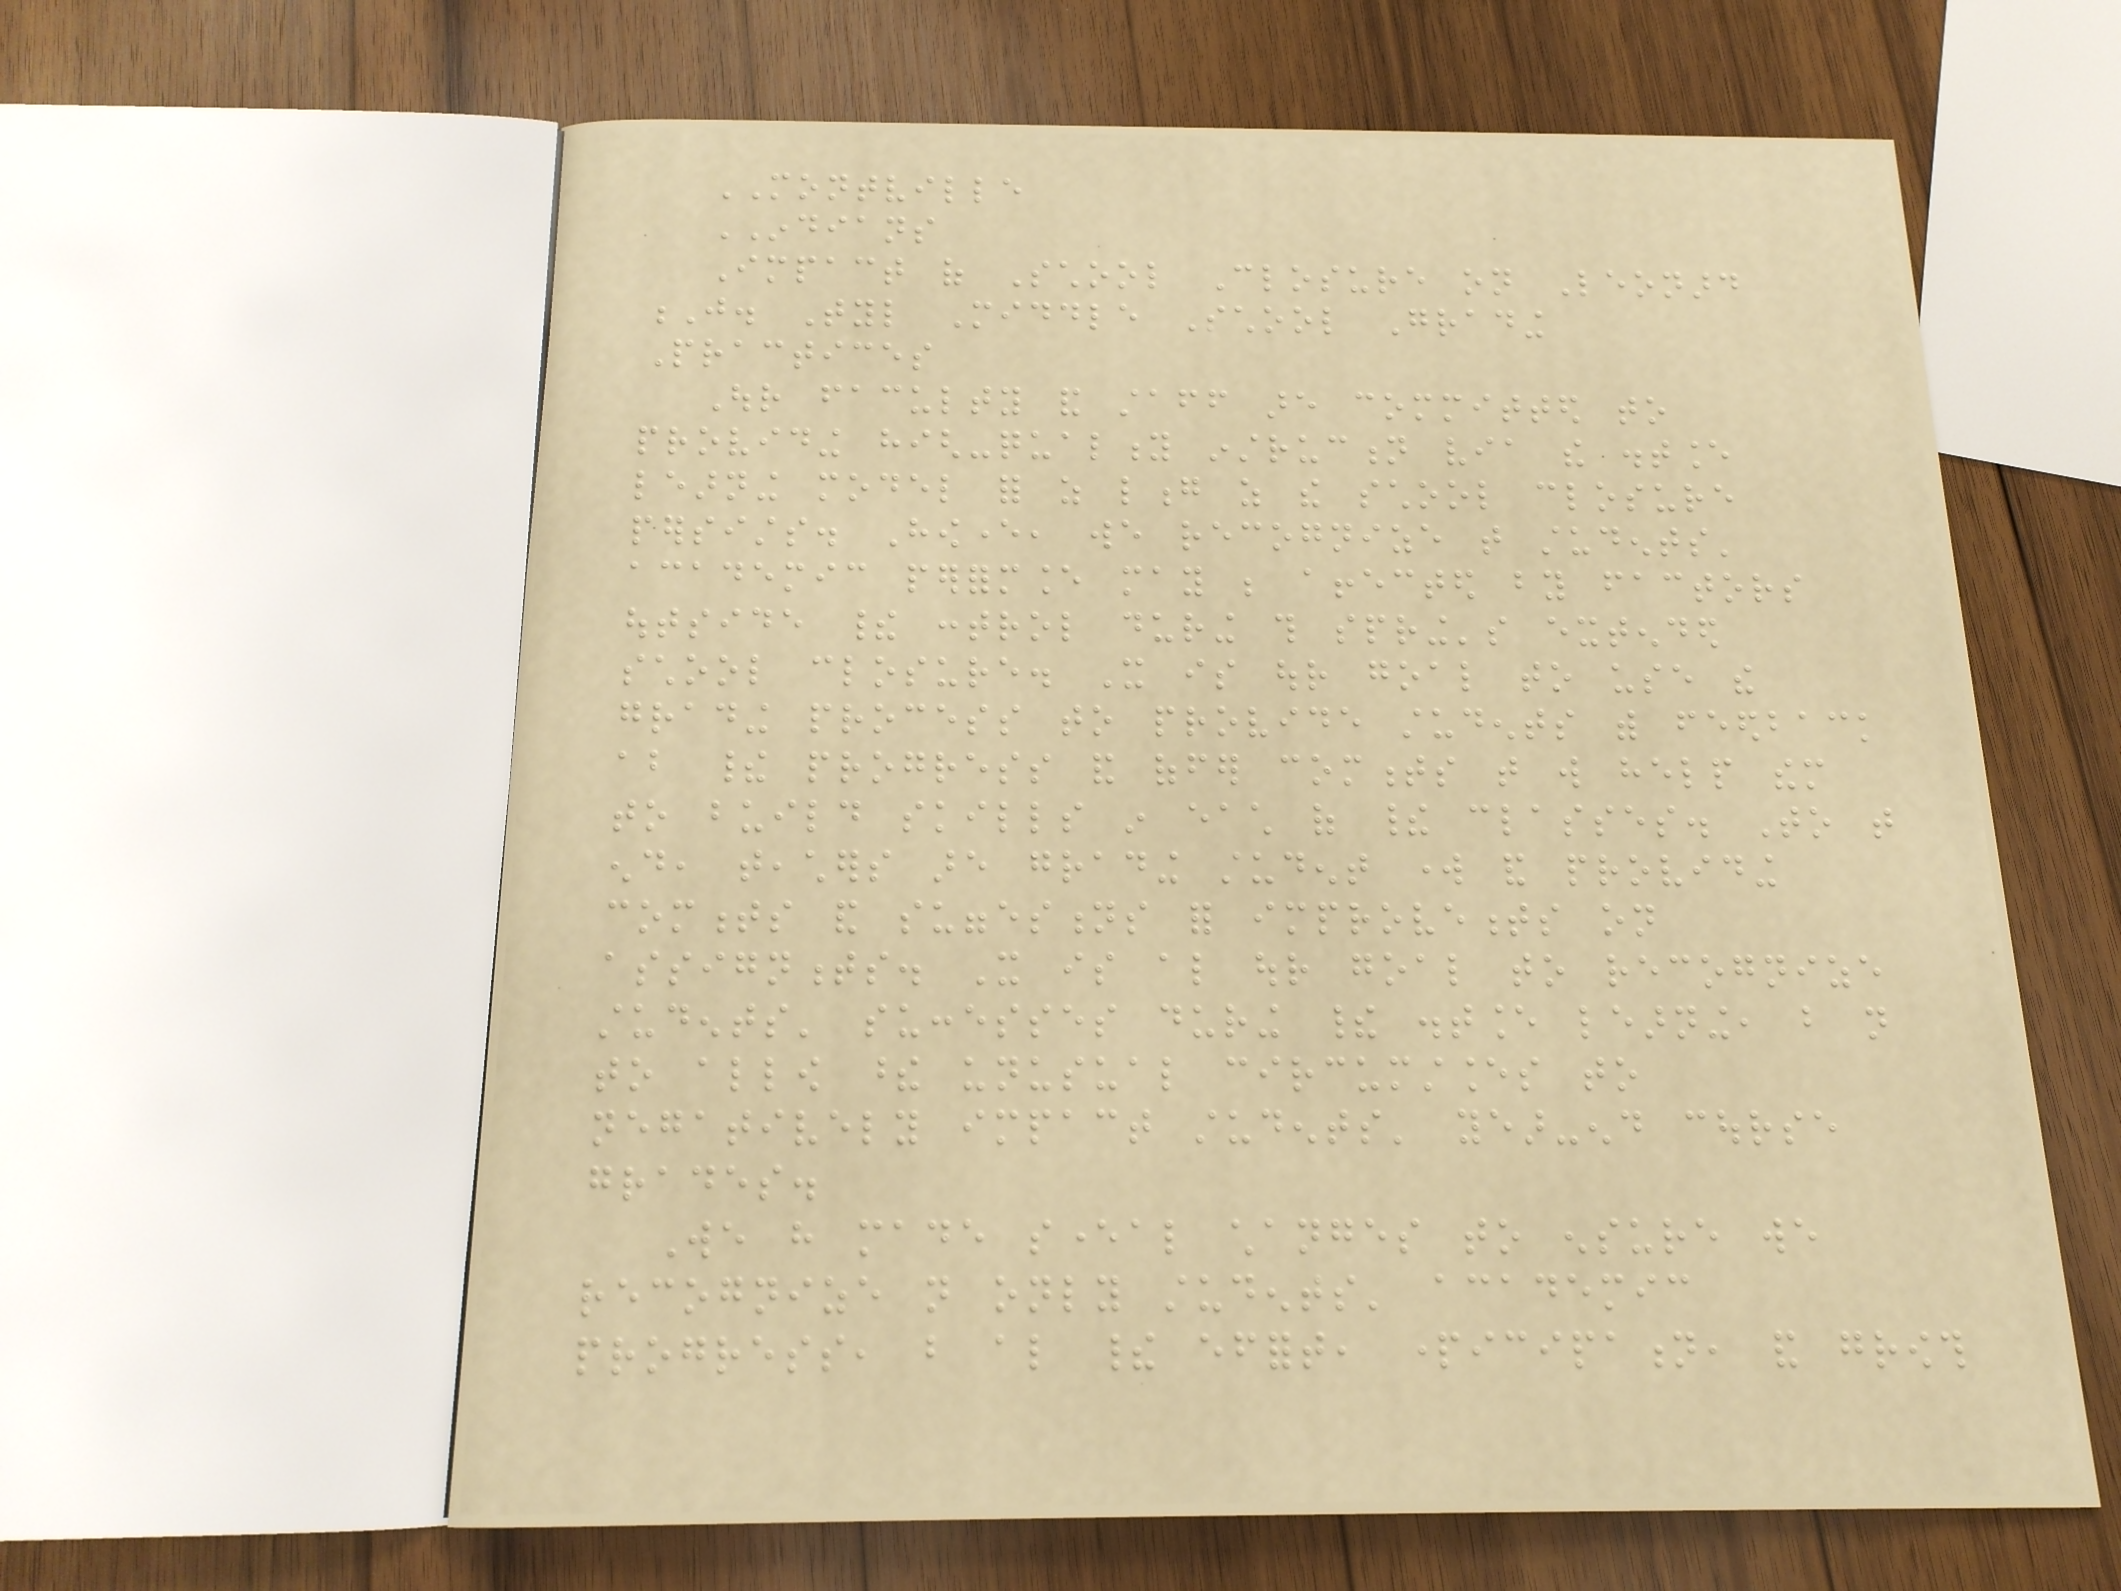MONTVILLE
INDIANS
Impact of School Closure on Leonard
J. Tyl Middle School Grading
Practices
Our faculty and staff are committed to
providing high-quality instruction via the distance
learning model for as long as the school closure
persists. However, we recognize that students'
academic performance may be affected by factors
outside their control during this spring's extended
school closure. It is our goal to use the
grading process to provide students with feedback
about their progress and offer comments that will help them
to build skills in each of their classes. To that
end, teachers are grading student work and providing
comments and suggestions for improvements on
assignments. It is also our goal to recognize
students' successes during their distance learning, but not
to allow these unusual circumstances to
negatively impact students' year-end course
grades.
We have made several changes to ensure we
recognize not only students' academic
progress, but also their effort, participation, and growth
